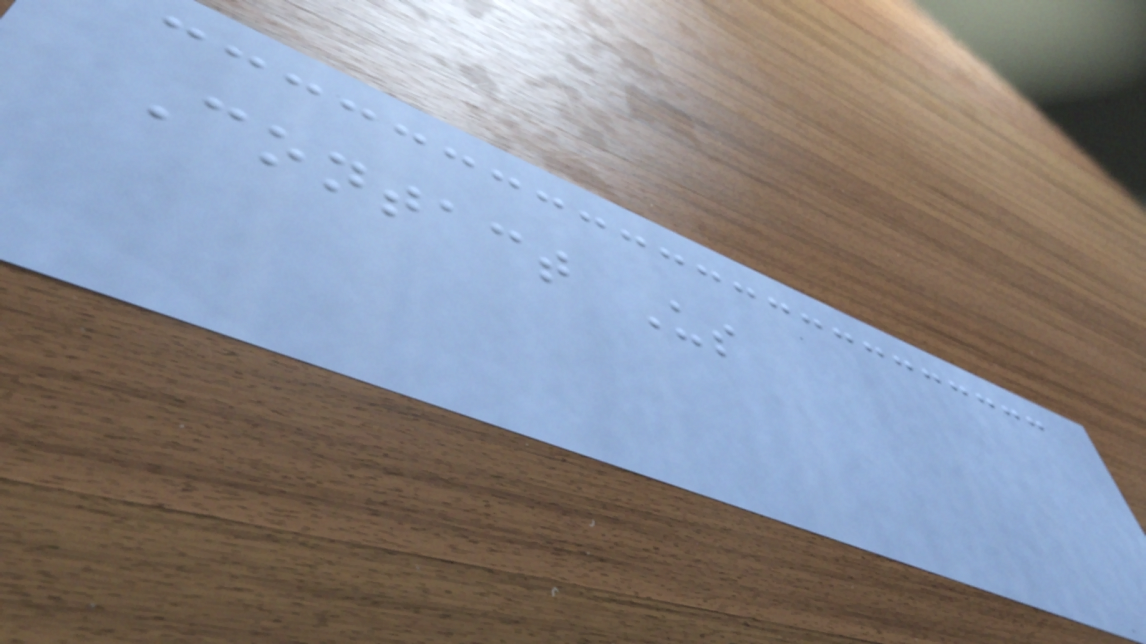Contact Us
